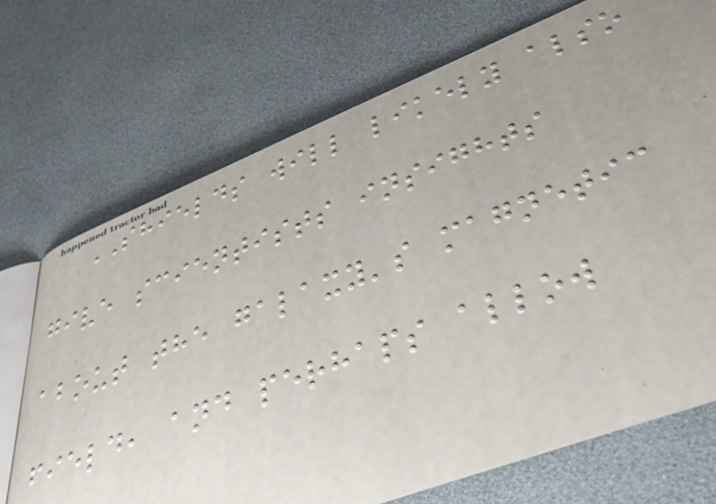SHIELDS will likely also
give scientists insights
about the galaxy's magnetic
field, and perhaps allow
